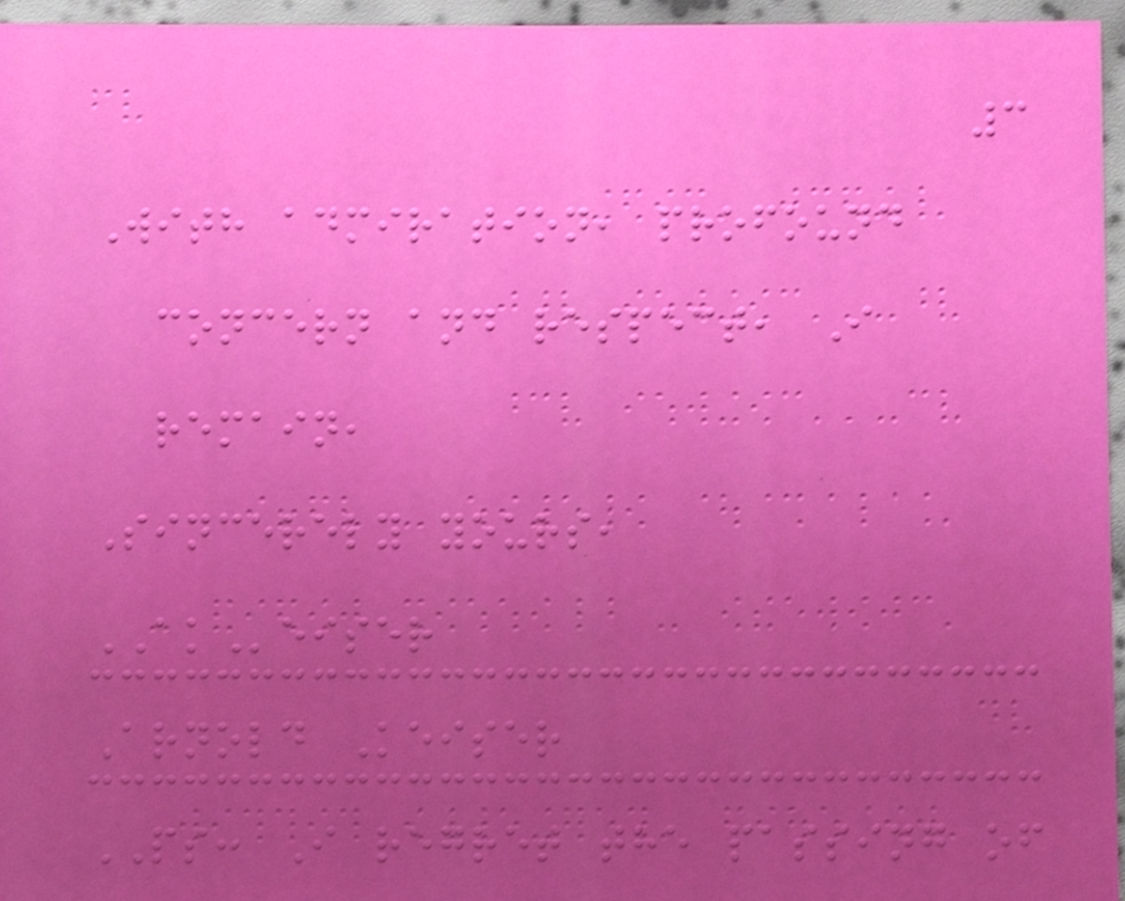3
With admiration, profound
concern and respect, I
remain,
Sincerely yours,
AKeiser
Arnold Keiser
PS: I regret the passing of
